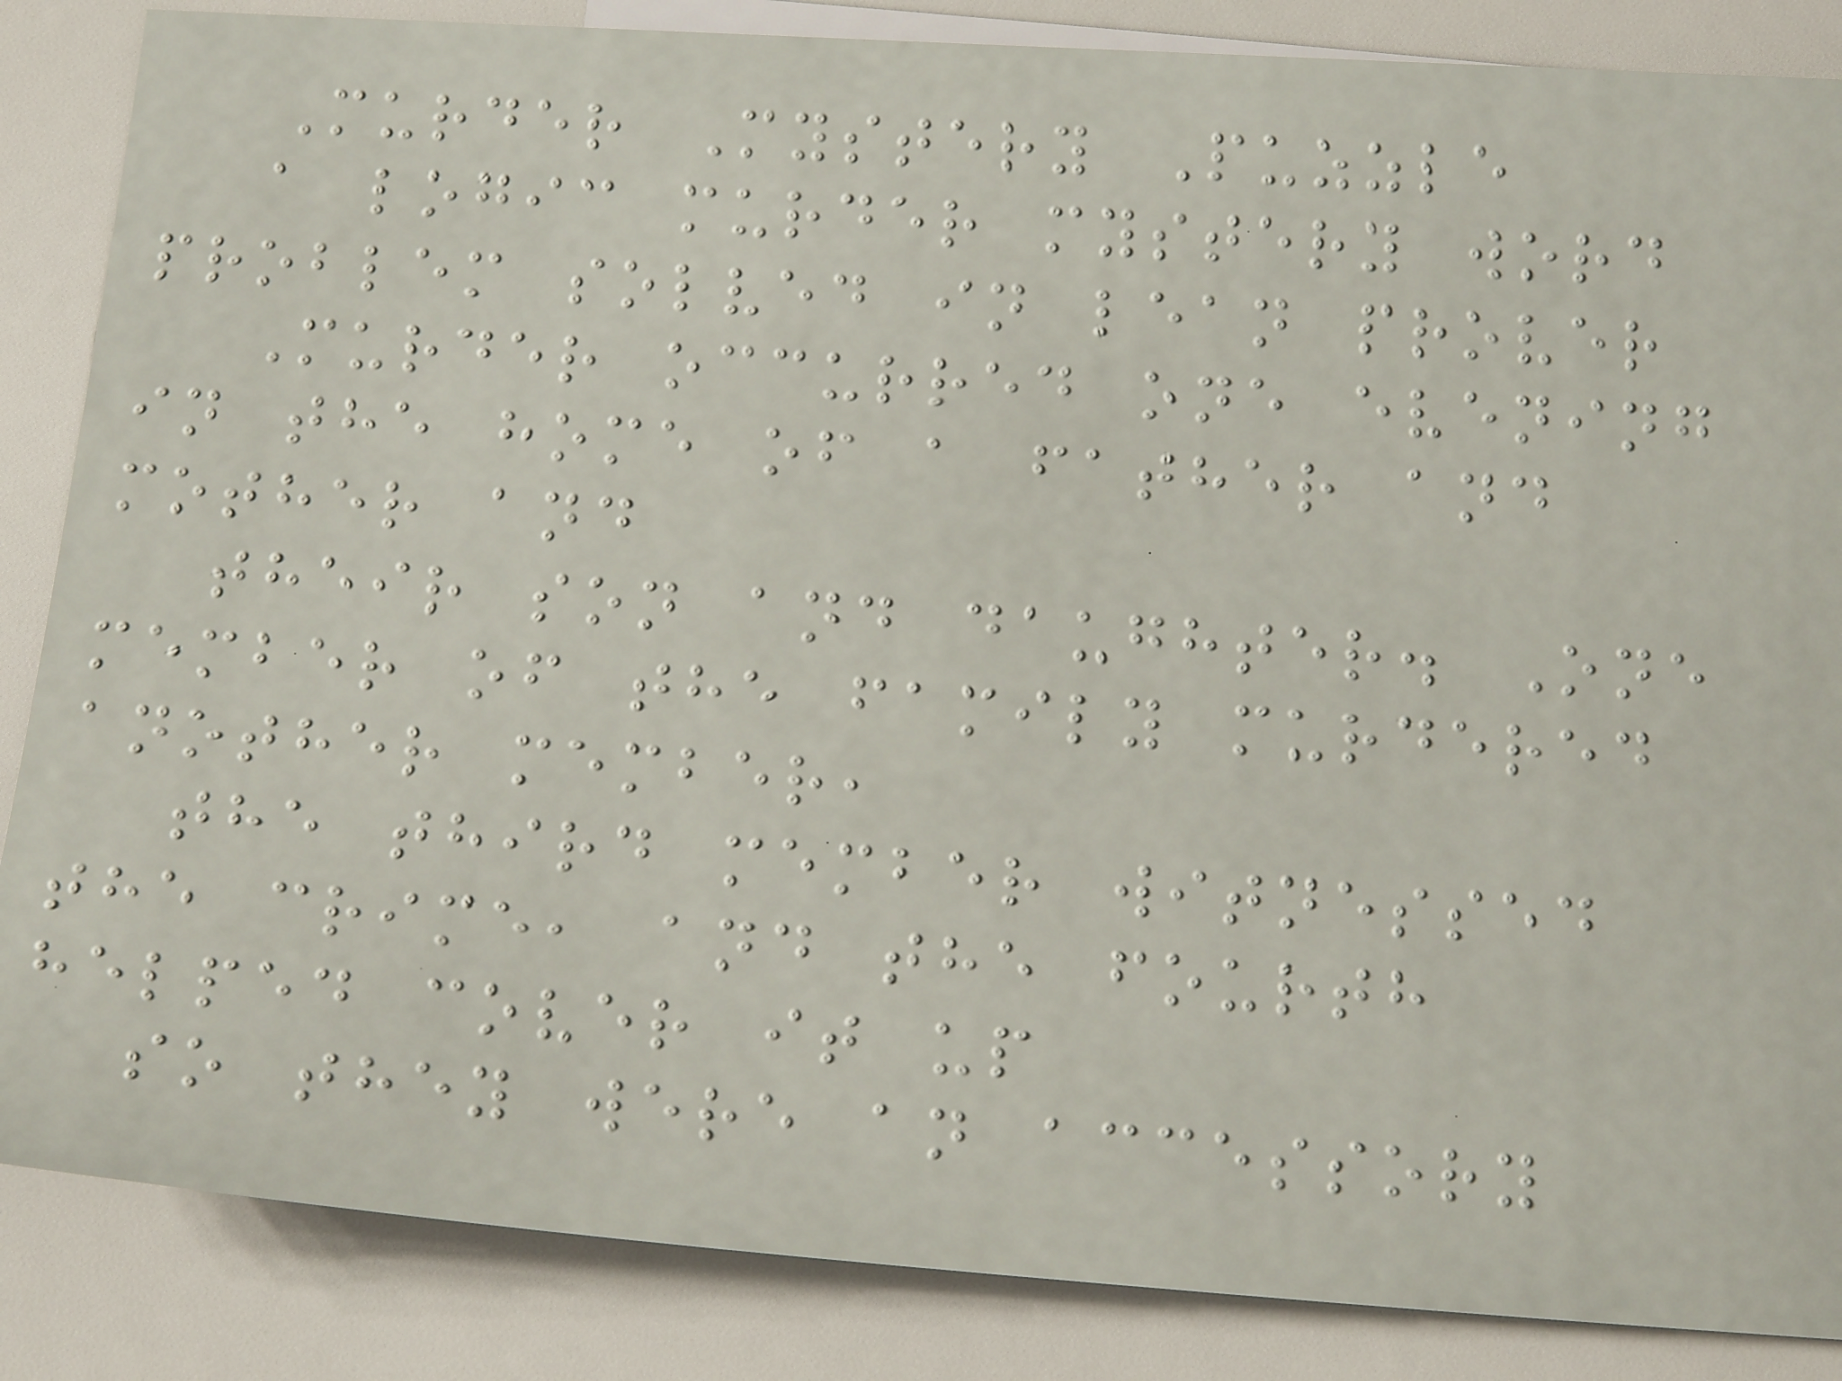Murder Mystery Puzzle
a logic murder mystery word
problem solved in lean prover
Murder occurred one evening
in the home of a father and
mother and
their son and daughter. One
member of the family murdered
another member,
the third member witnessed
the crime, and the fourth
helped cover it up
so they were an accessory
